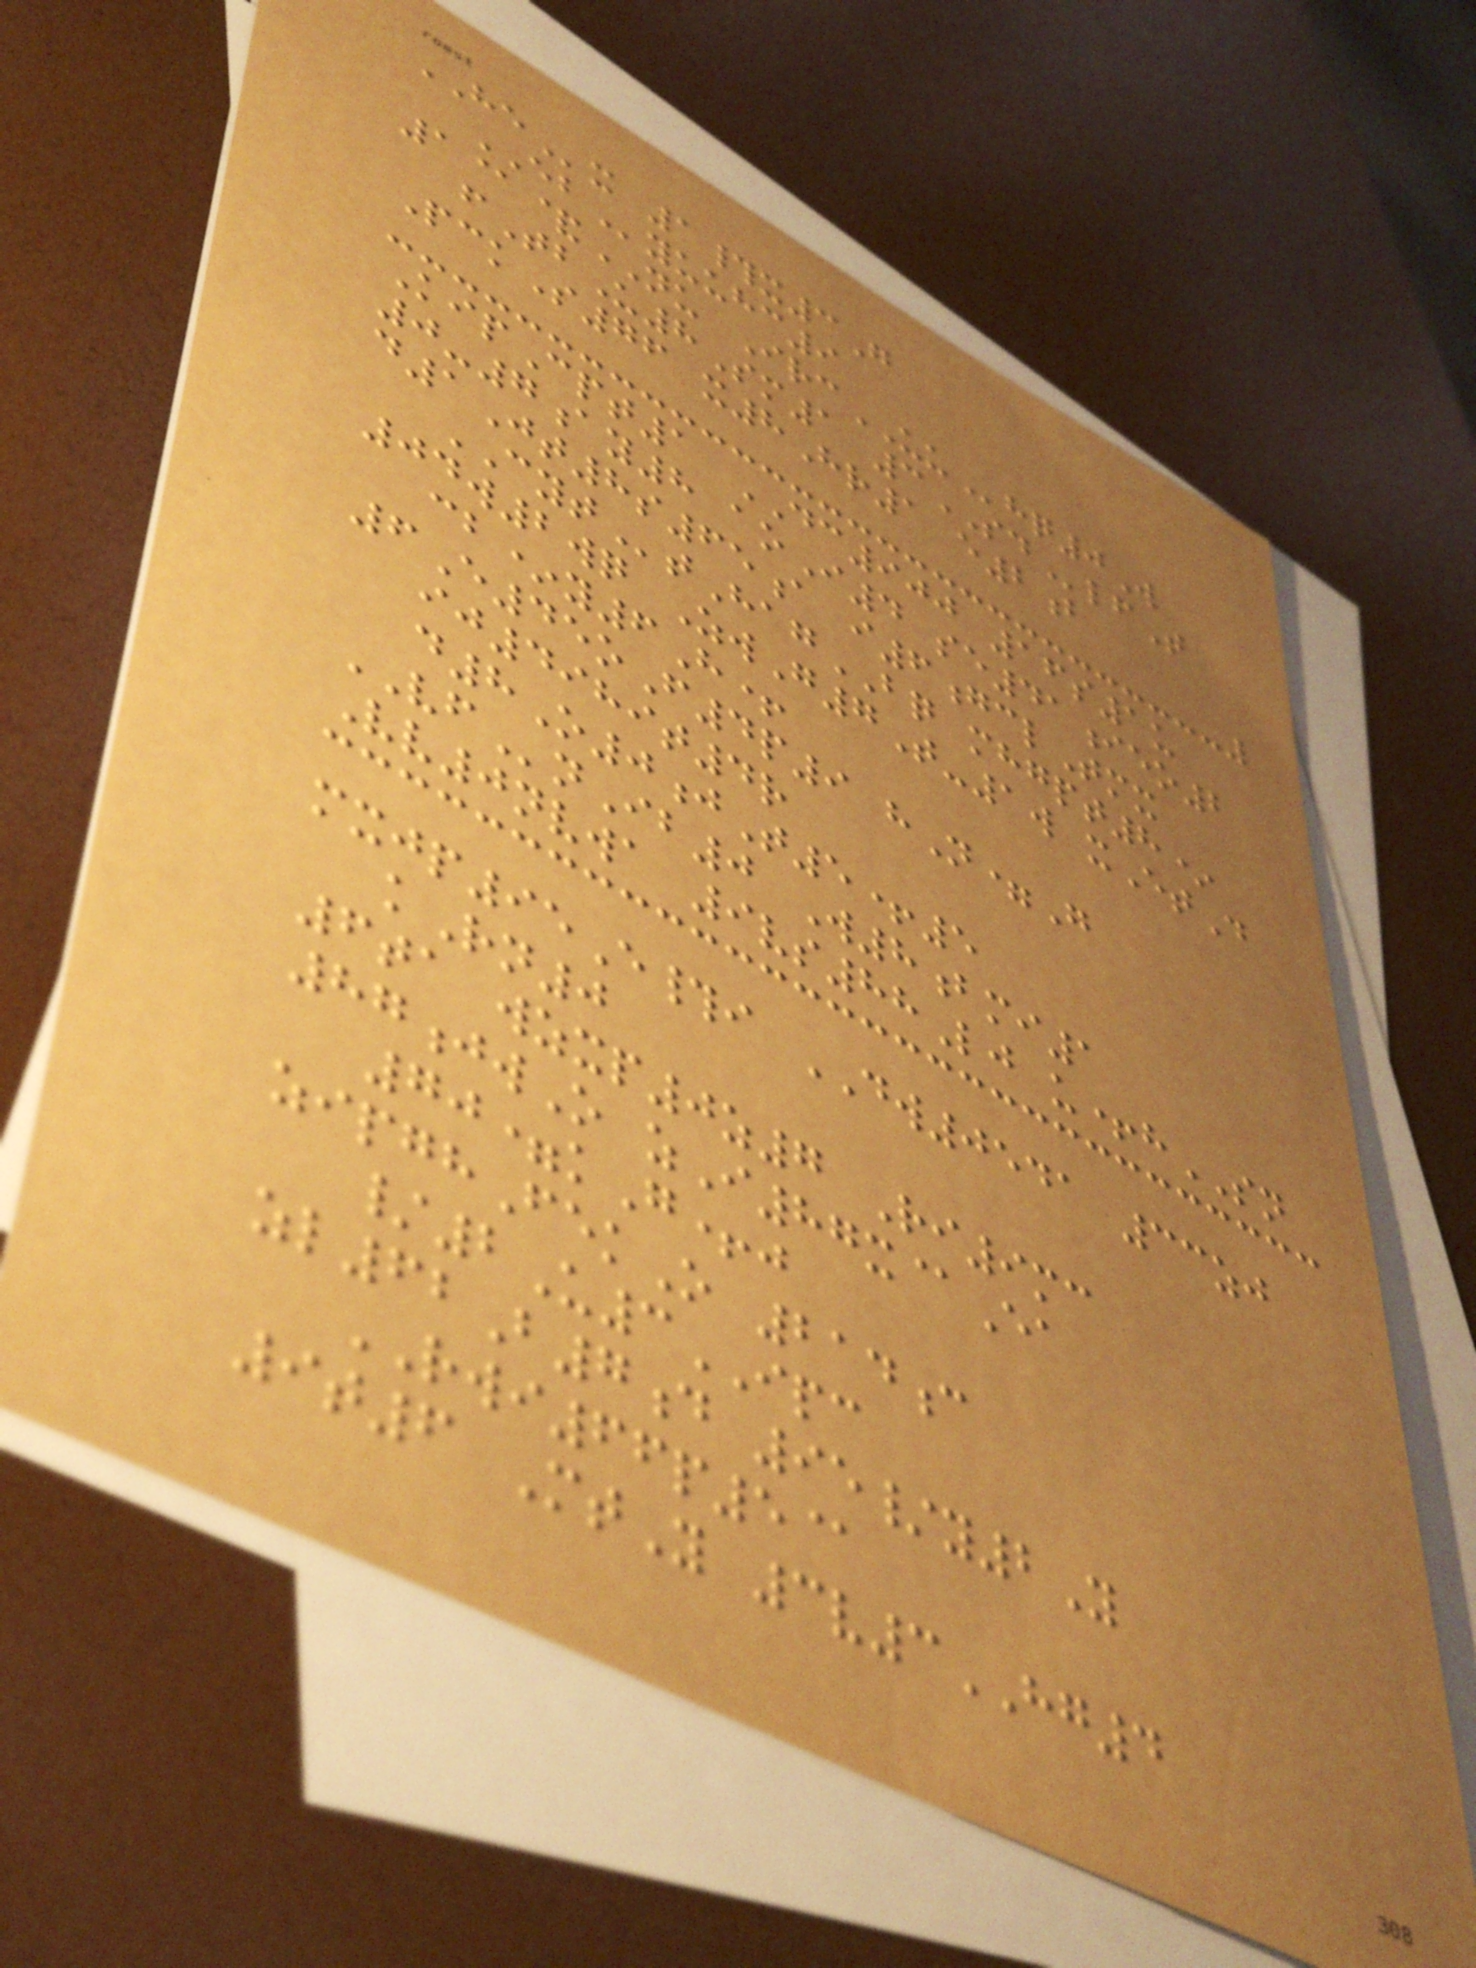HEx 1#x3G
EByuuhc9
1@&NU IrcUUhq0W
fTbU8Sm1 3SDlfT
PckS76 x8Hr1 e2b
KipCpt1 DC900 16s1u
0-7ay8 aoI4 se41ieo2
d1Jt8s65a i6gclTmx
CYTtHagBQ mhgpt8*
04w2wq ZwG7T-1w xEtD
cb*y6H+
6E45oF4p9 hN=G
ij4989t4r
d8O0jT5+5
VFnIb0 W8bmi1
Vv0nvwa 9vs88Lj u+hSN
mxjp95E#i DW0541 33zj
kRn0
6ta wzxp0z7 Ri9mc
87jwO zI87x@Ea
70=kG+j
zipghFekO 214c
/2U3IPC
zl62B7d 95/y2Y
RWI66p5@
9t6 MtY 3v3HG4
